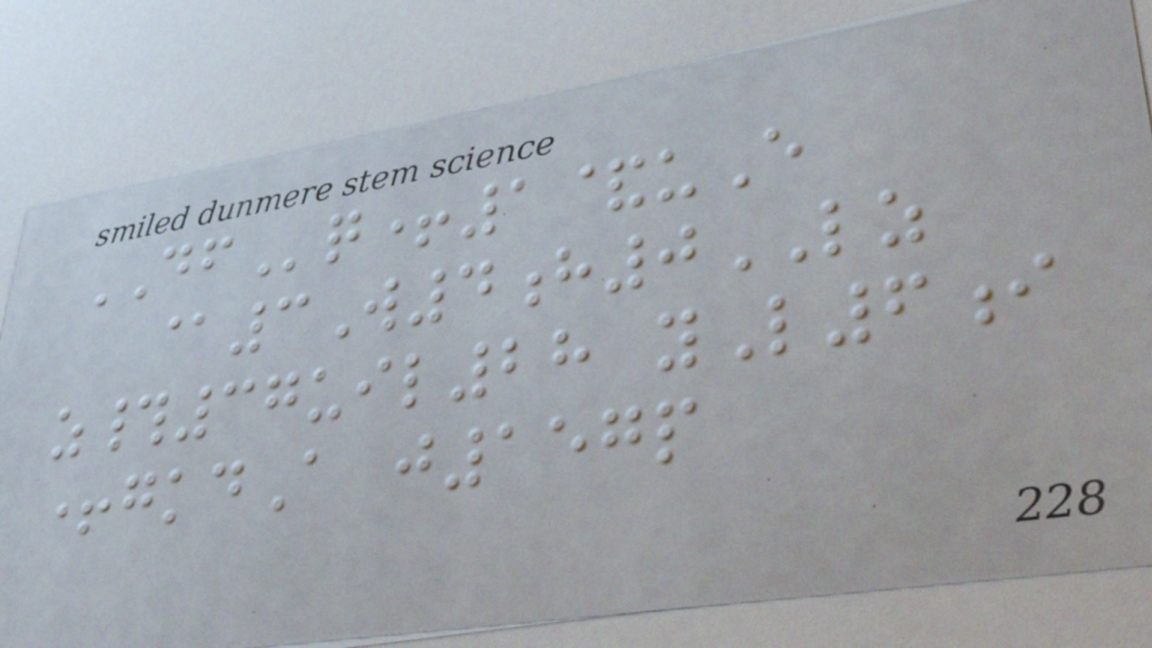DFq+1&uE
@3W4h0LZ
z#37uil28 yL6i
+gkdA j157p
